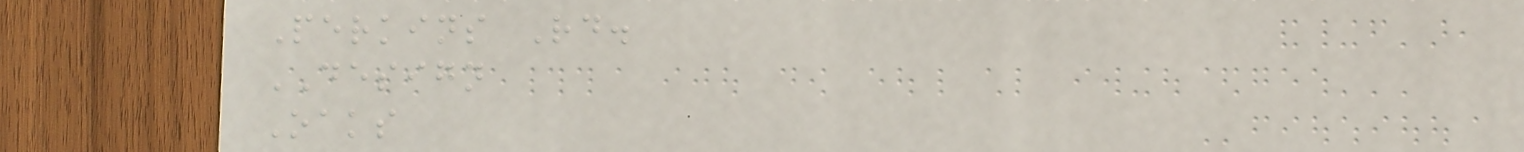Perkins Rd.
DESIGN
Oaks
